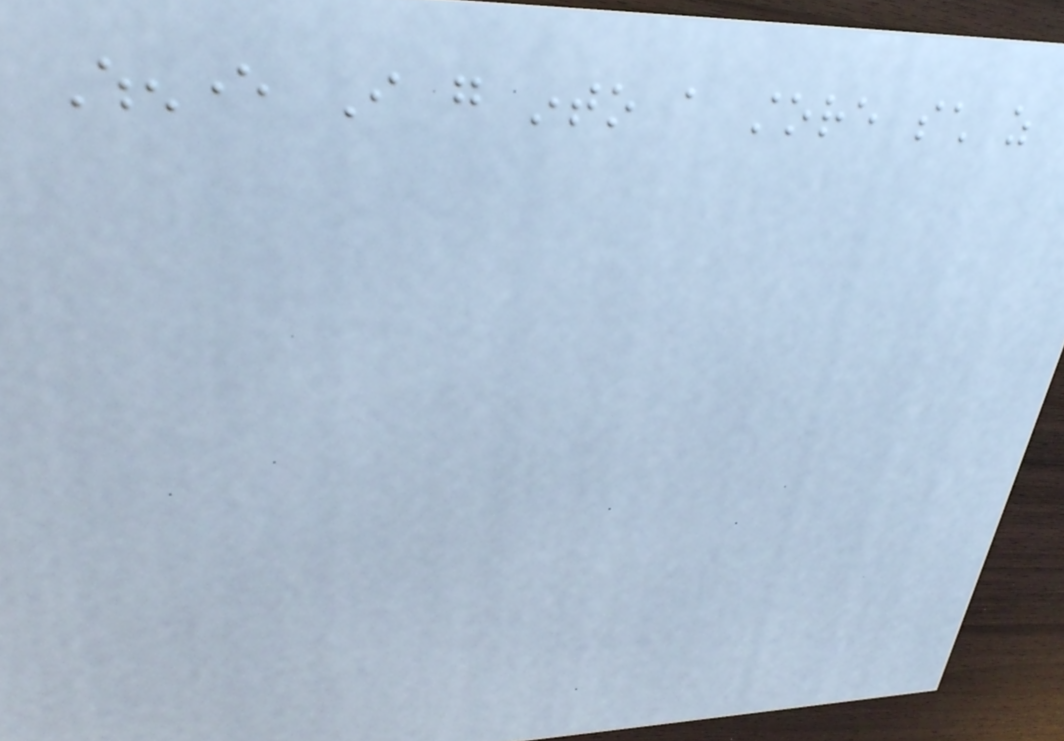Whenever I go into a store such as
